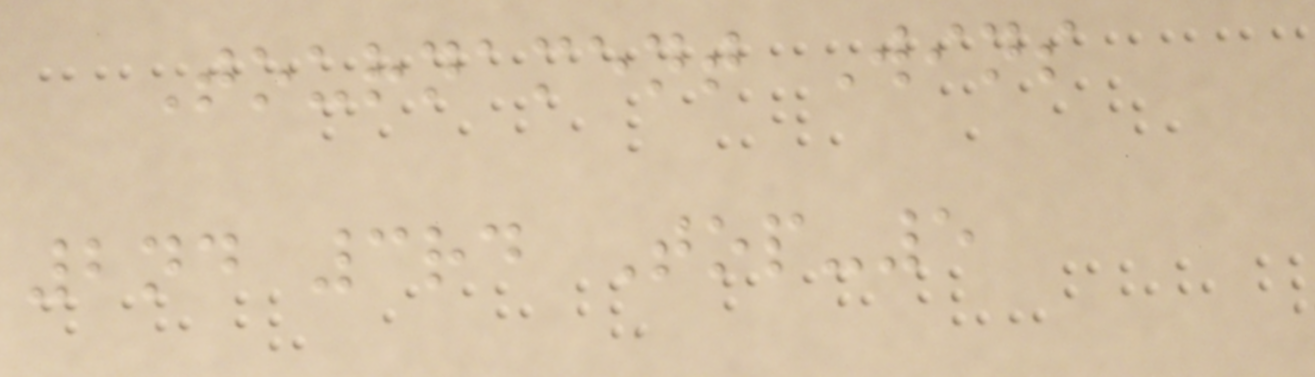Tournament Wins
2nd 3rd Top-5
